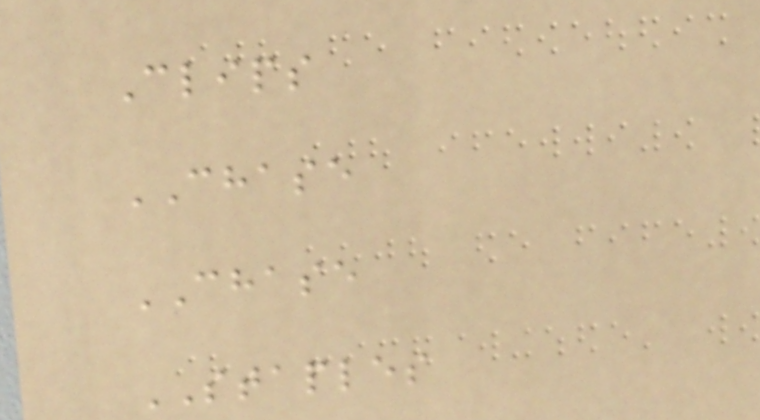Clips
CHASE
CHASE
STAPLES
